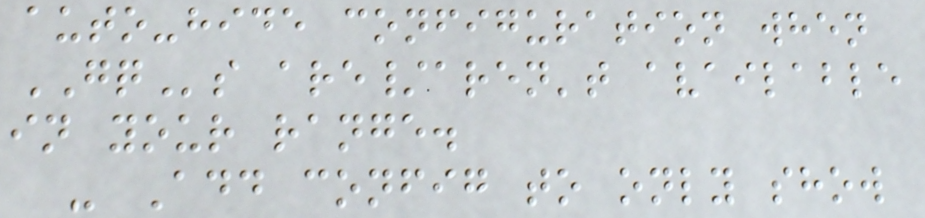auto-hide configuration when
GQs are/aren't available
in your range.
- Add config to only show
